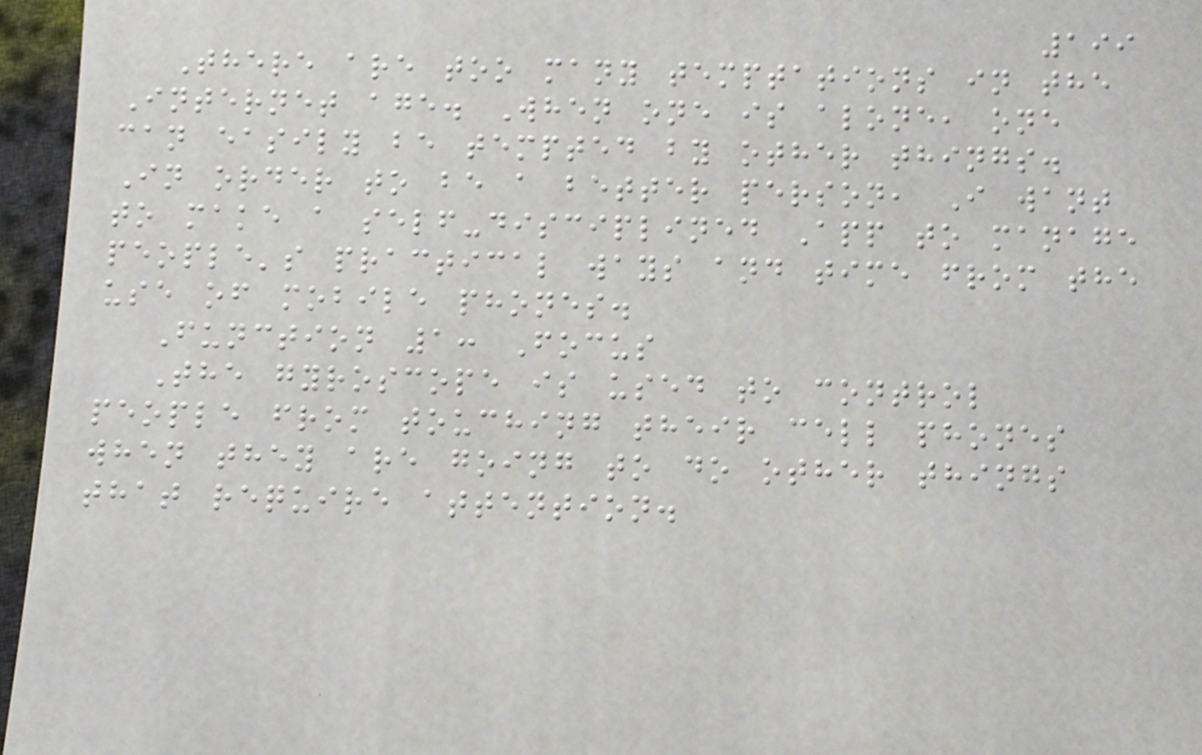199
There are too many temptations in the
Internet age. When one is alone, one
can easily be tempted by other things.
In order to be a better person, I want
to make a self-disciplined App to manage
people's practical ways and time from the
use of mobile phones.
Function 1: Focus
The gyroscope is used to control
people from touching their cell phones
when they are going to do other things
that require attention.
